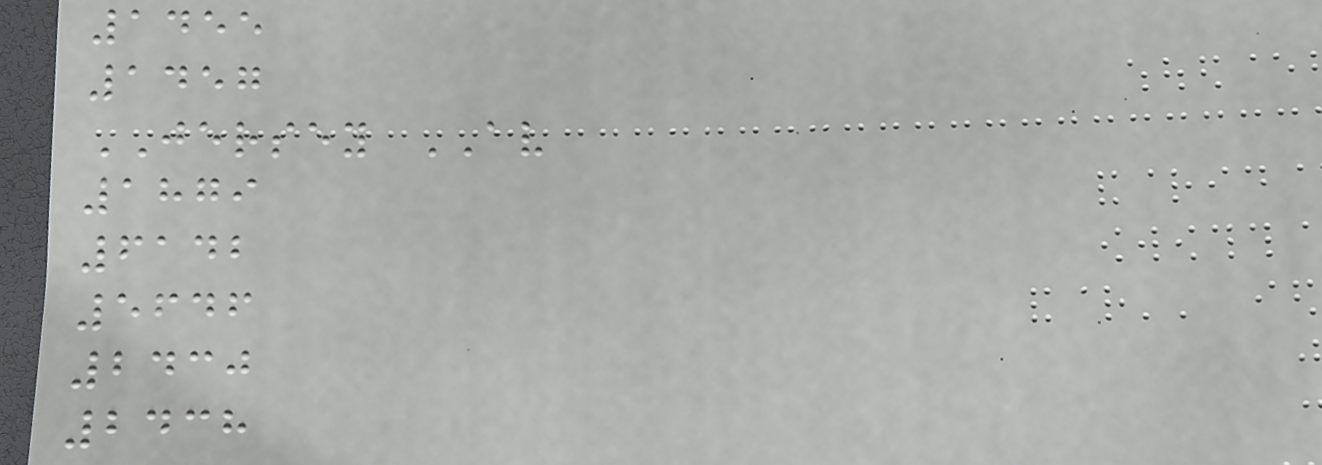1455
1457
JERSEY AV
1879
6142
5646
2430
2438
